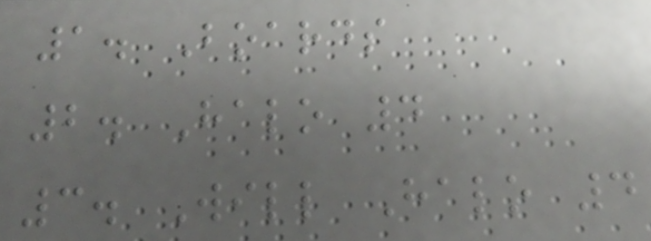1. Boards
2. Halo 4
3. Will Halo 4
